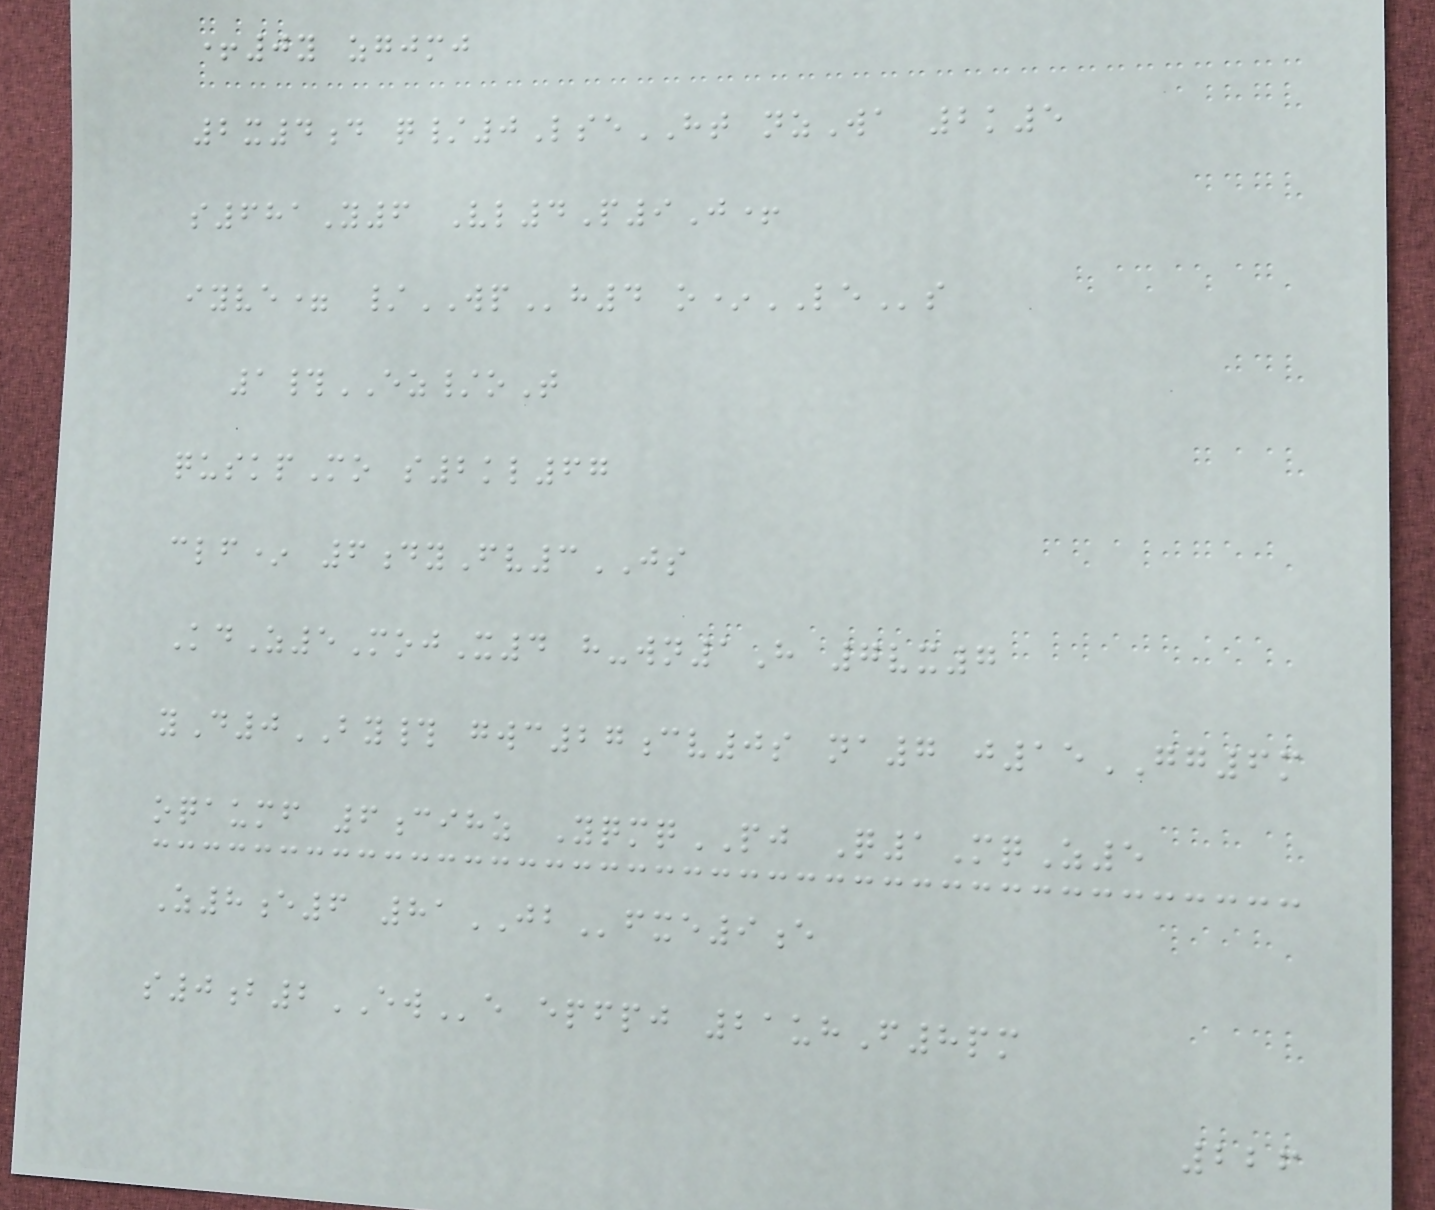+0y zgjmj
2x4d q/0LseHT nzWa 2k5
s681Y6 Vl4P9J+
iyve= /WPh4 o*LEs
1#EZ/oT
quskpMo s2kl67
clf* 6dyFv3JS
KdZ5MojX4 h-wn1H 7vx7
yD0BY# gwc27cv0s na7 j15GG6m
oqaumf 6cihz YqmqPJ Q1MqZ5
Z8e6 81JBfxe9e
s0b2EWe epfpj 21uhF8pm
226
